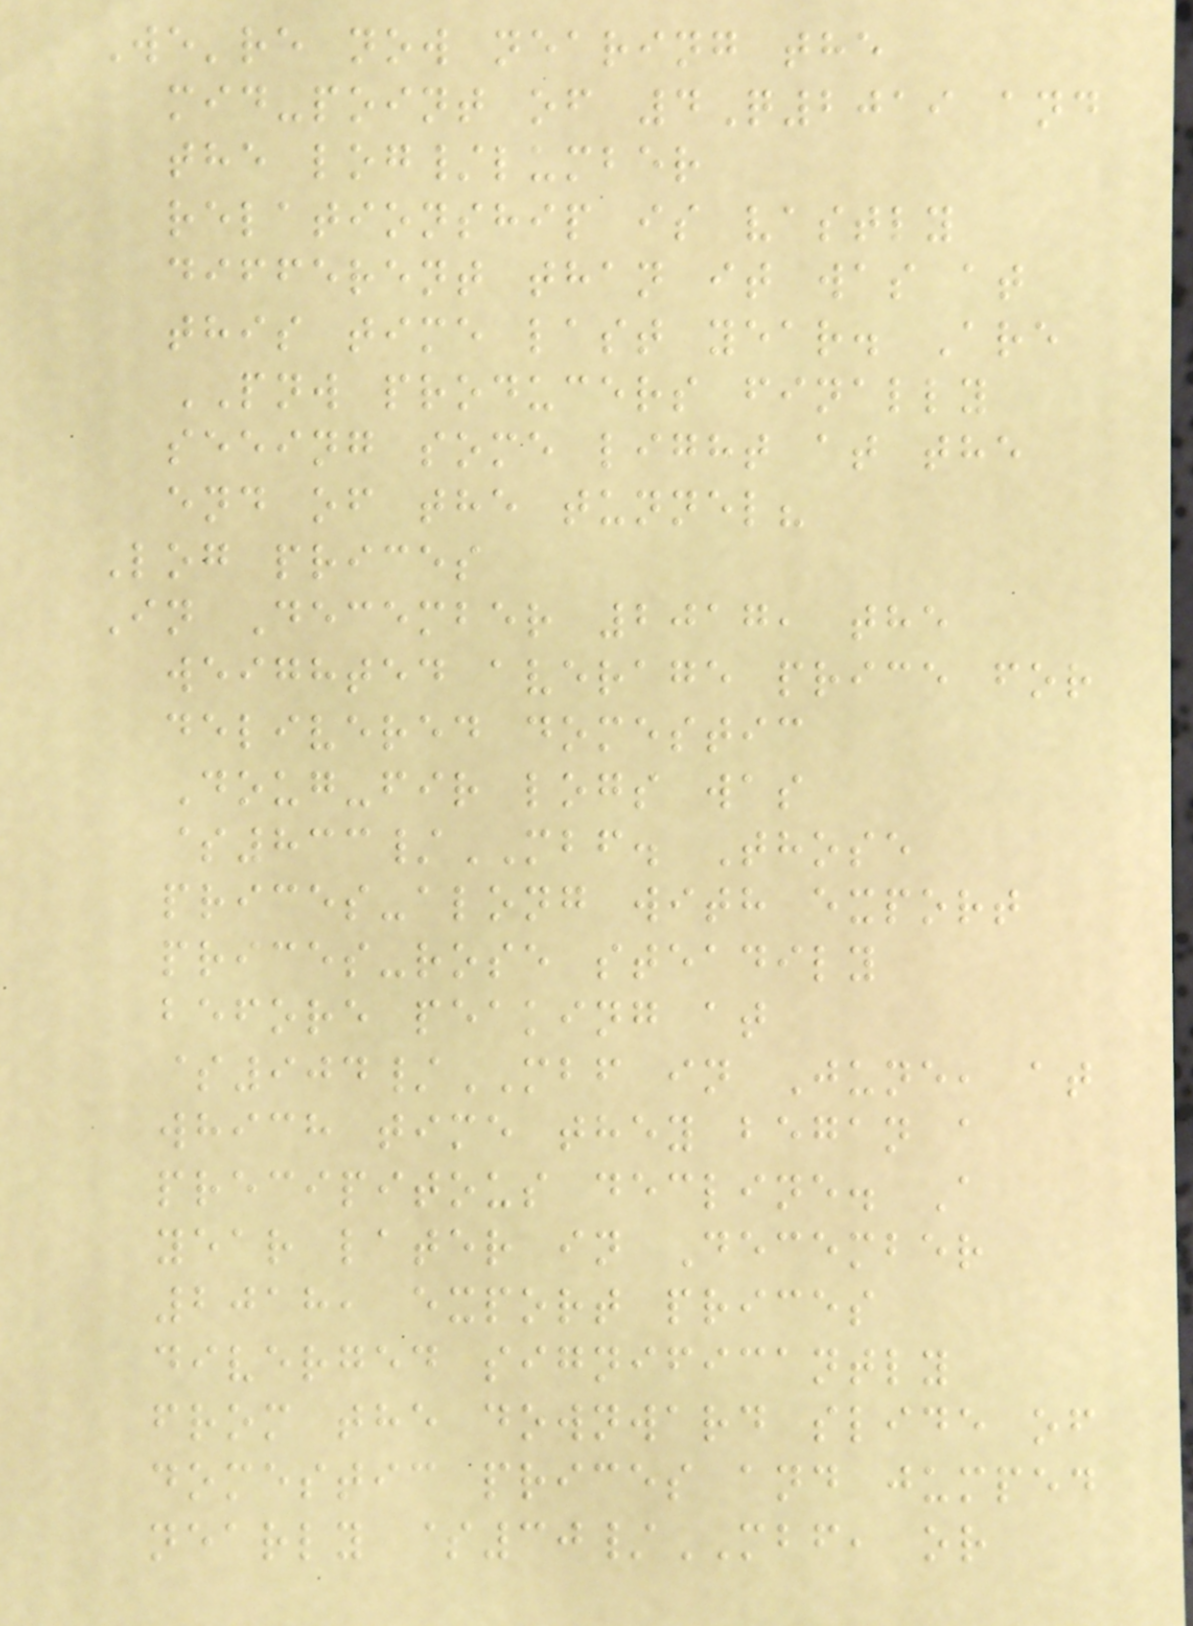We're now nearing the
mid-point of 4Q2019 and
the log/lumber
relationship is vastly
different than it was at
this time last year. Are
PNW producers finally
seeing some light at the
end of the tunnel?
Log prices
In December 2017, the
weighted average price for
delivered domestic
Doug-fir logs was
$833/MBF. Those
prices-along with export
prices-rose steadily
before peaking at
$904/MBF in June, at
which time they began a
precipitous decline. A
year later in December
2018, export prices
diverged significantly
from the downward slide of
domestic prices and jumped
nearly $30/MBF, or
